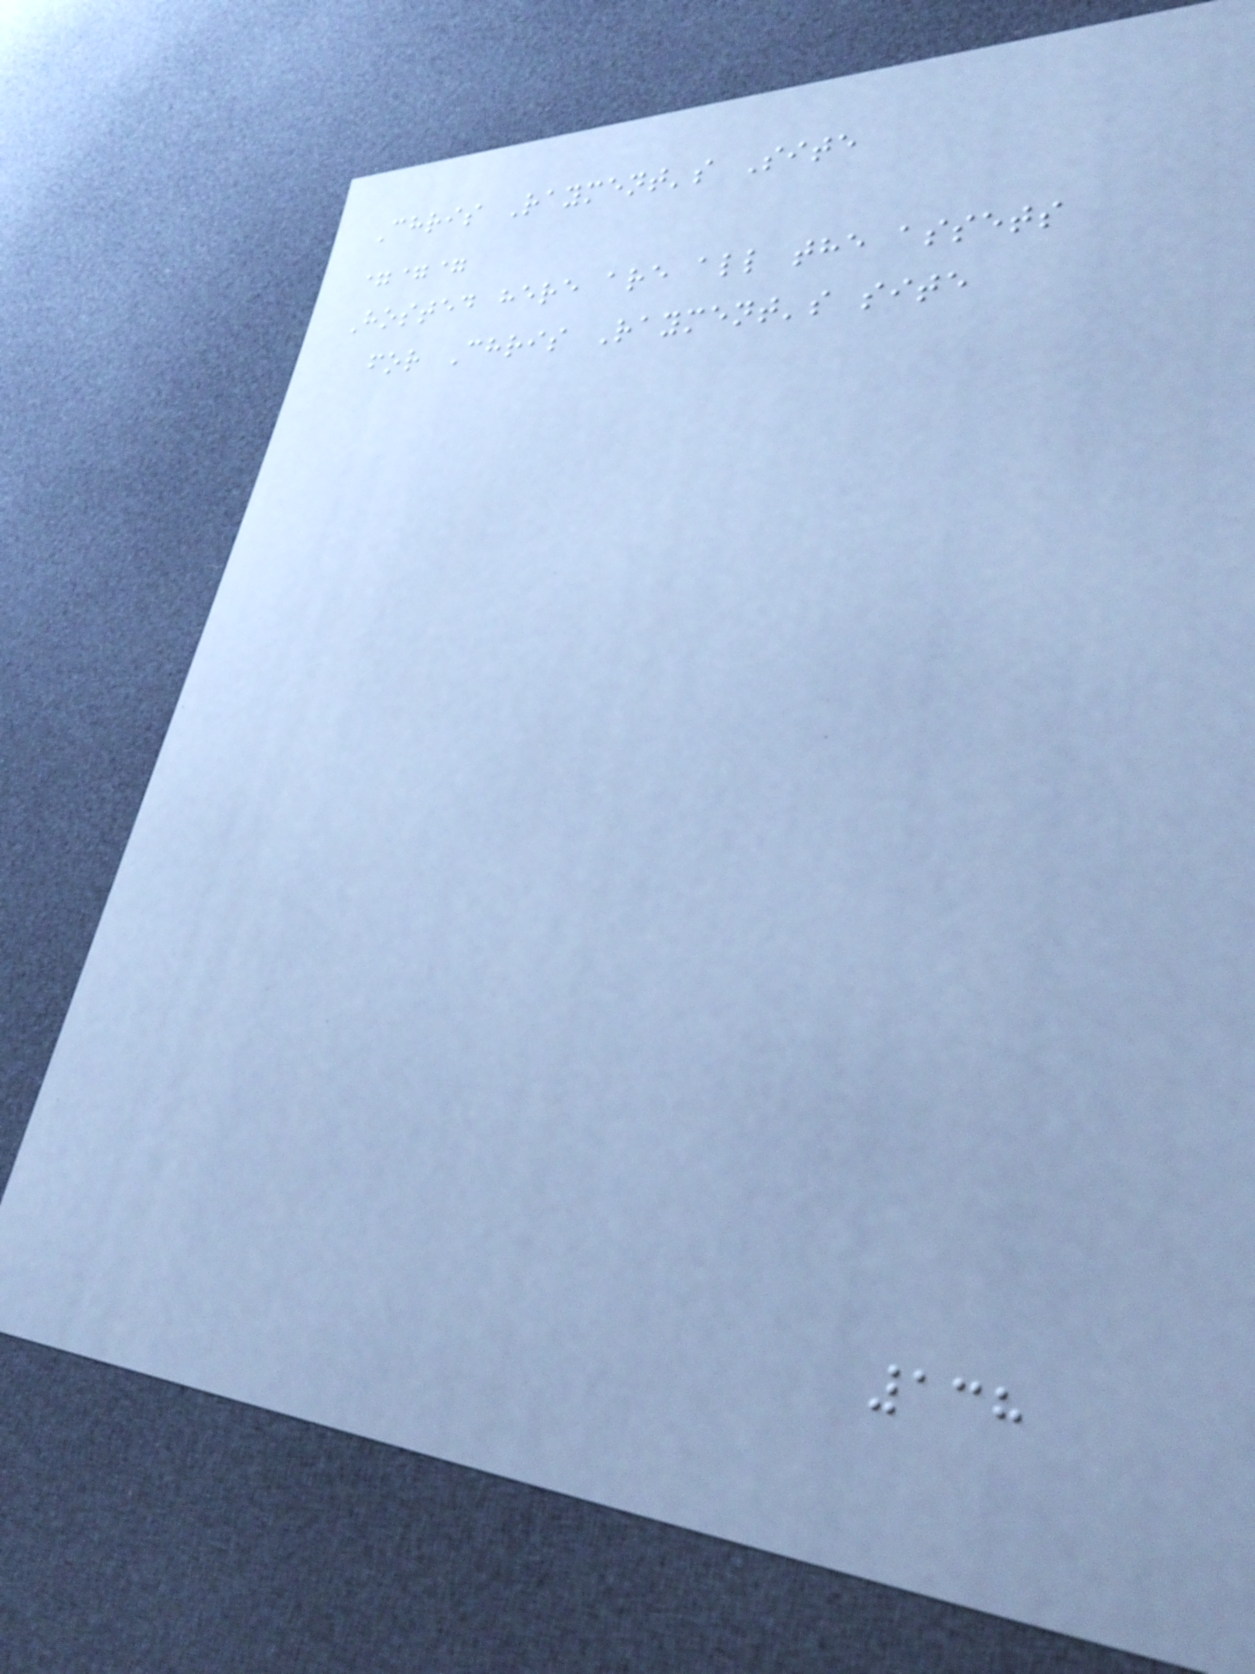Chris Rayment's Site
===
Hosted here are all the assets
for Chris Rayment's site
138
